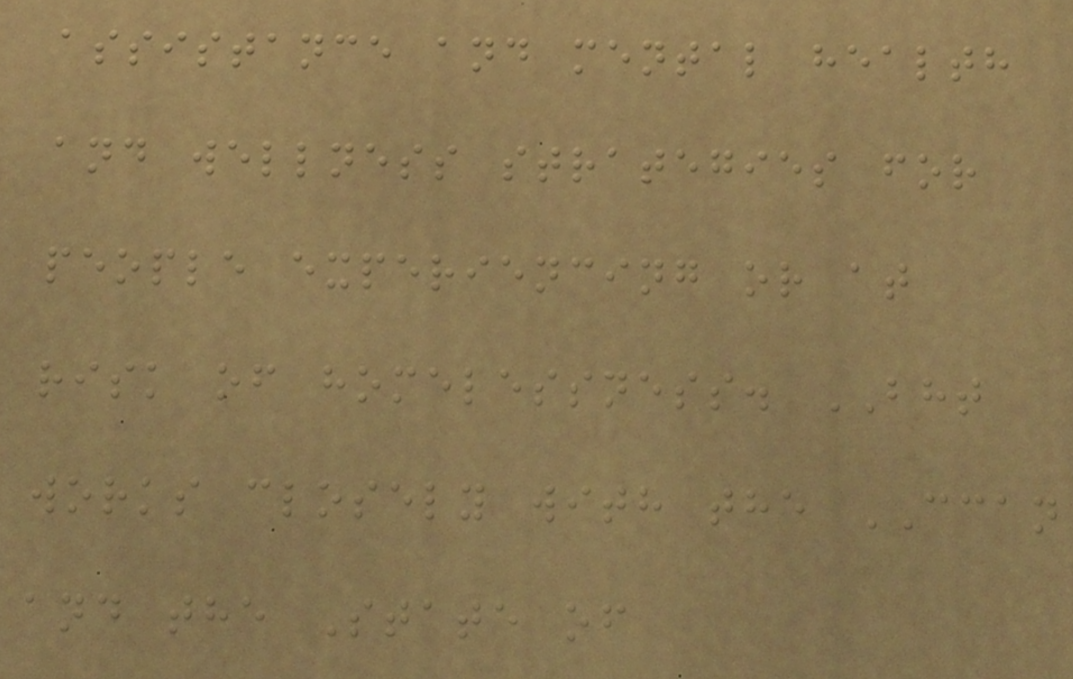assistance and mental health
and wellness strategies for
people experiencing or at
risk of homelessness. BHT
works closely with the CCAN
and the State of
